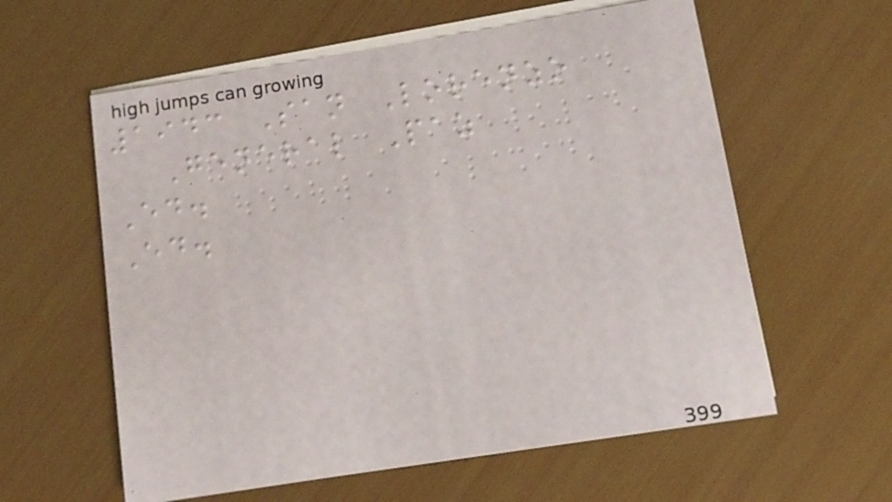1943 San Lorenzo
General Paz
Ed.
Ed.
